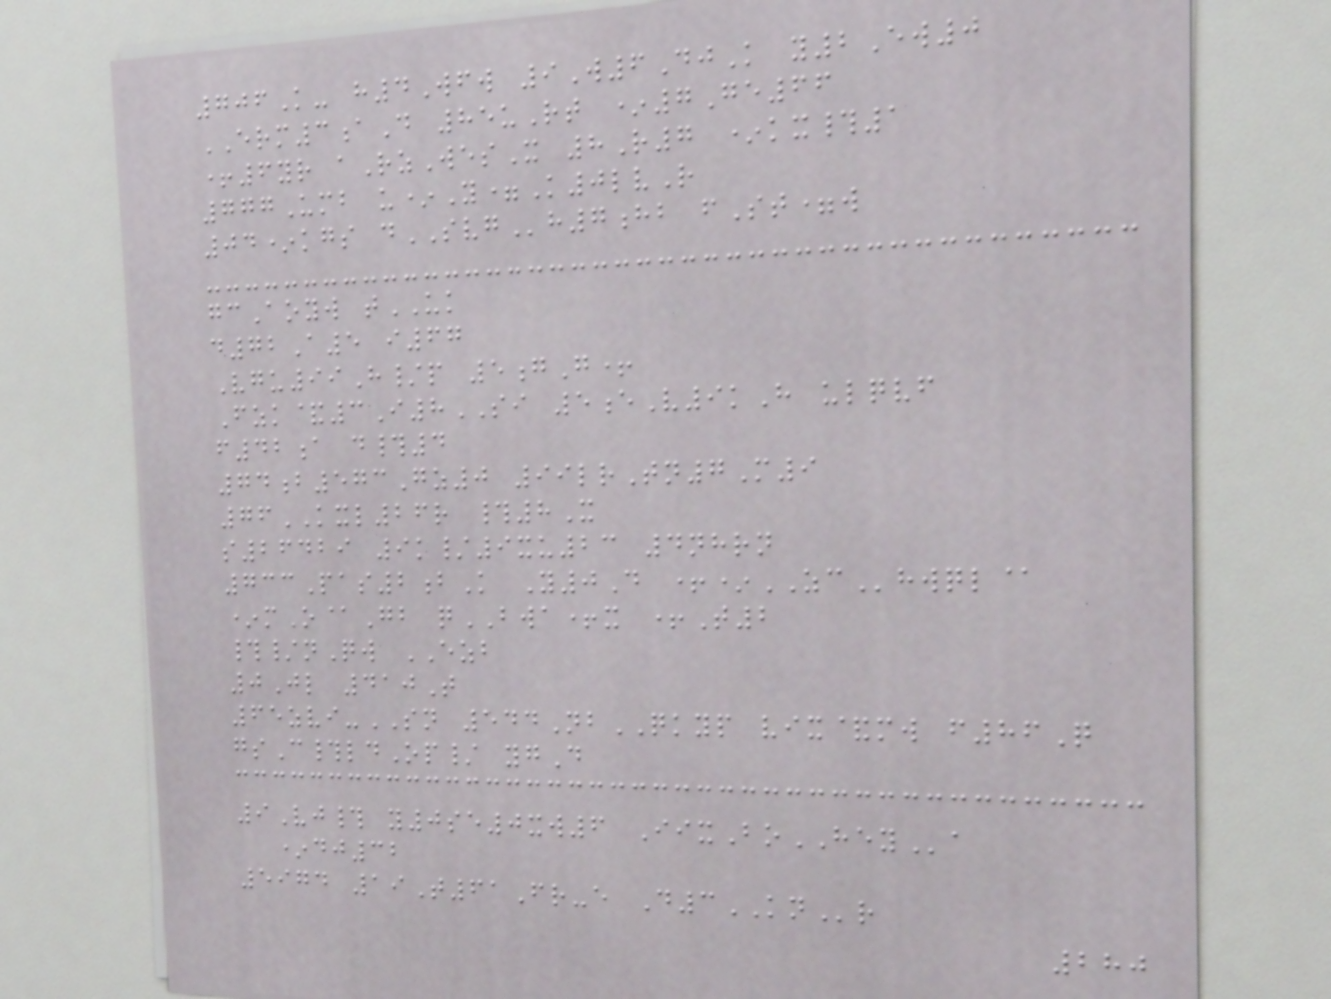706K- h4Wfw 9W6DjK y2Ew0
ERM3aD 85uRt *7Ge66
+6yr aRzWesX 8R7 *kx#1
777Umb u*Y=K0lvR
04*kgs dSVGh7hb fSt=w
gcAoyw tUK
d72A5 i67
Vgu99H/p 5gG+
Fzk&3I8SI 5eV9kH ulqvf
f42a d#4
74b573Gz0 99lrTn7M9
76KXL26r #8X
s26429 9k/9xu23 4nhrn
733Pas2bK Y0D +*ZChwql@
*mO@Gb qBWA+x +T2
#/nQw EZB
0Jl 410T
65zvi-SN 544NbQKYP vix&mw f86Q
gsC#ldOp/ ygD
9Vj# y0se0xw6 IixBoHEYa
*dj32
5974 19T61Fr-e D3KNr
280
